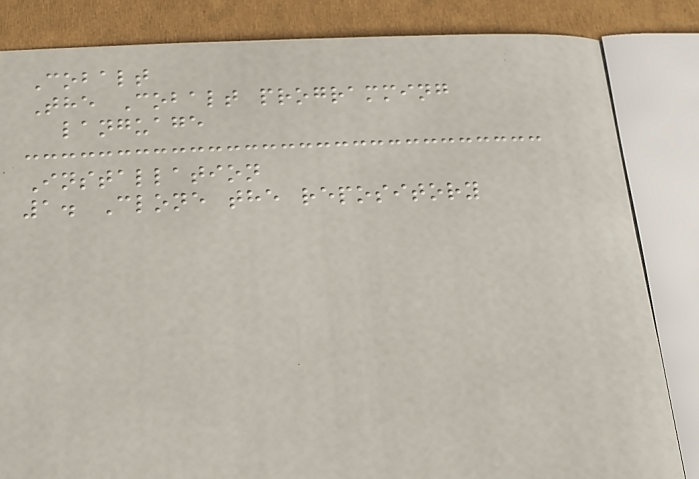Cobalt
The Cobalt programming
language
Installation
1. Clone the repository
